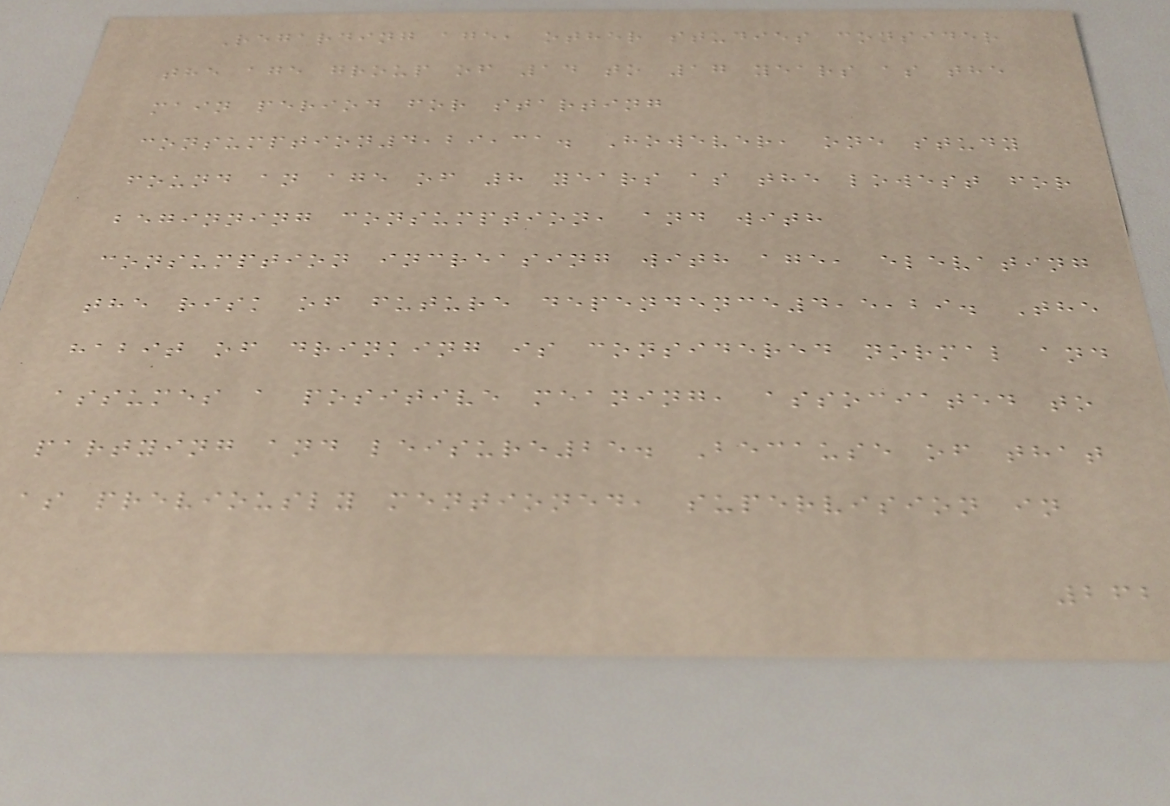Regarding age, other studies consider
the age group of 14 to 17 years as the
main period for starting
consumption4,29,31. However, one study
found an age of 8 years as the lowest for
beginning consumption, and with
consumption increasing with age, elevating
the risk of future dependence4,5,29. The
habit of drinking is considered normal and
assumes a positive meaning, associated to
partying and leisure25. Because of that
as previously mentioned, supervision in
262
